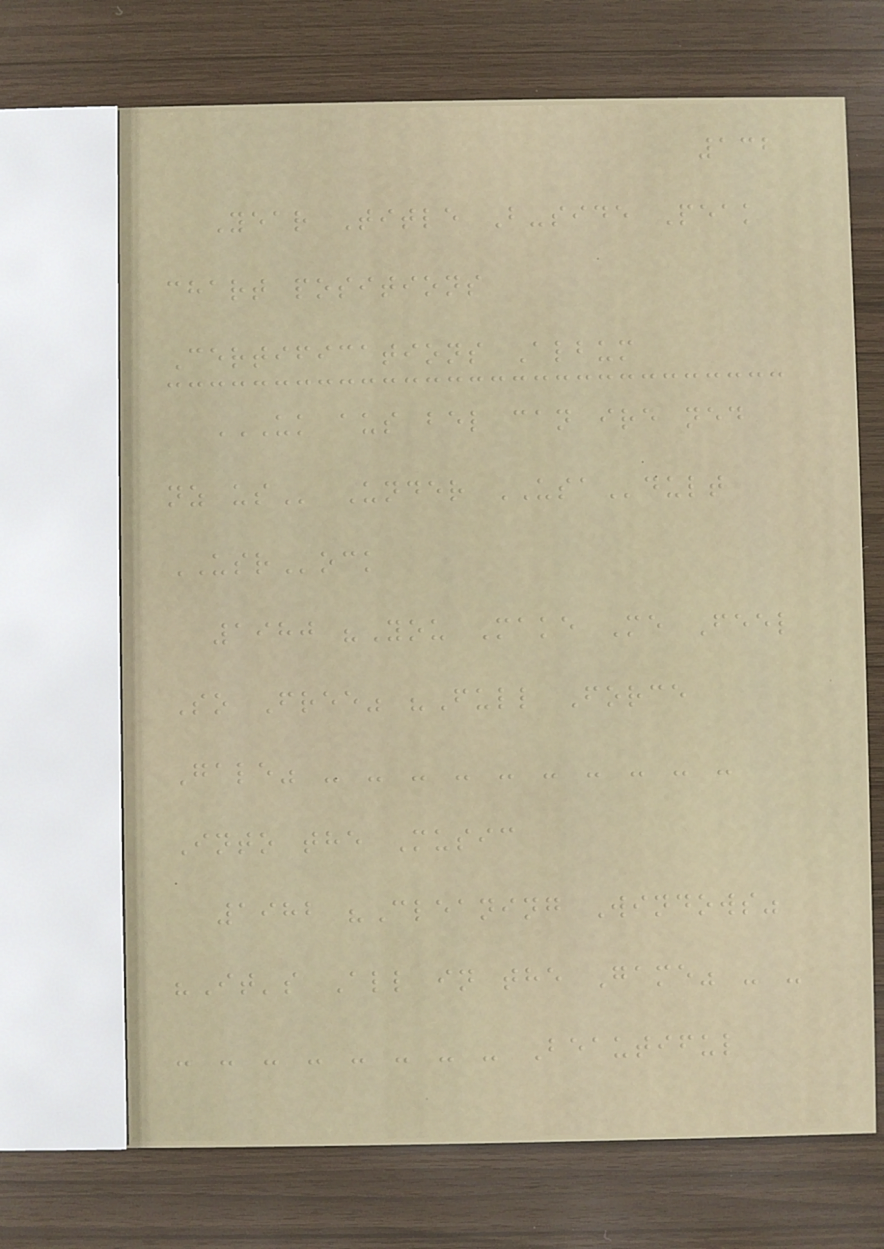132
Year Title B-side Peak
chart positions
Certifications Album
UK AUS BEL CAN IRE NED
NZ US Under USAdult
USRock
1980 "You Make Me Feel
So Free" "Full Force
Gale" - - - - - - - - - -
Into the Music
1982 "Cleaning Windows"
"It's All in the Game" - -
- - - - - - - - Beautiful
